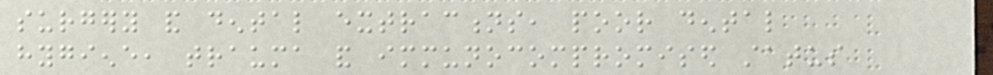surgery and dental extractions, poor dental
hygiene, trauma and immunocompromised status
